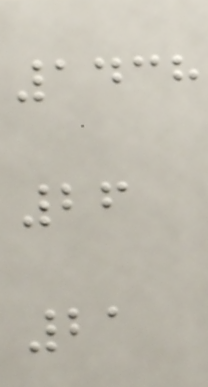1438
26
21
